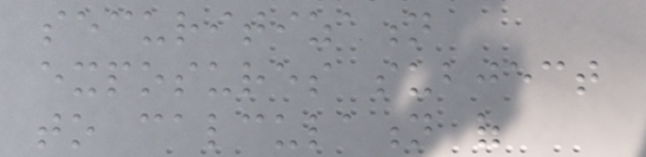securitization
exposures subject
to calculation of
